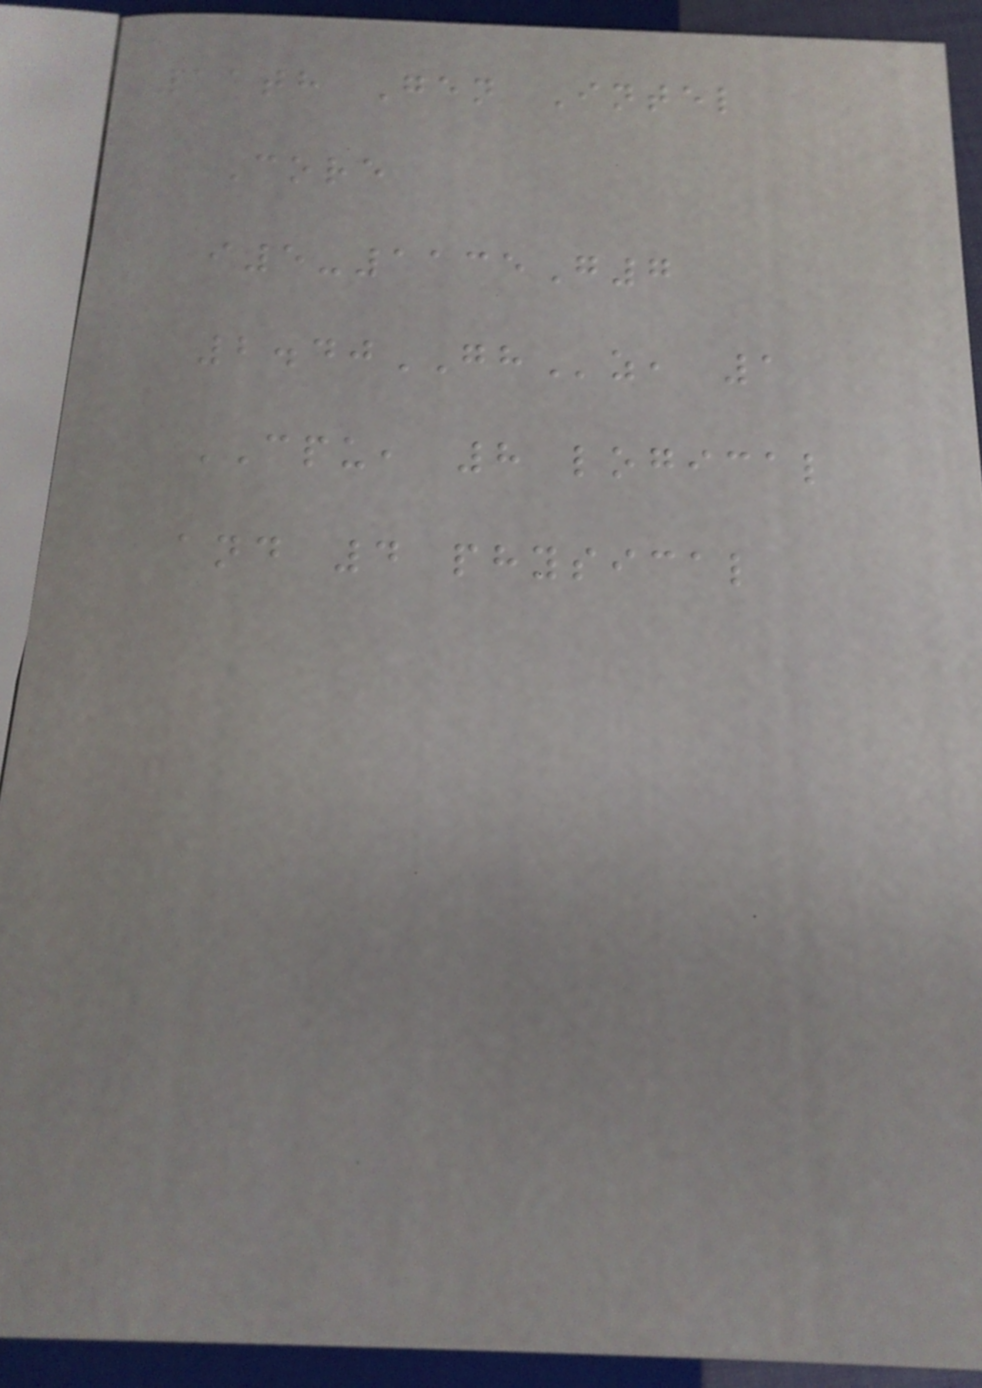11th Gen Intel
Core
i5-1135G7
2.40GHz, 1
CPU, 8 logical
and 4 physical
